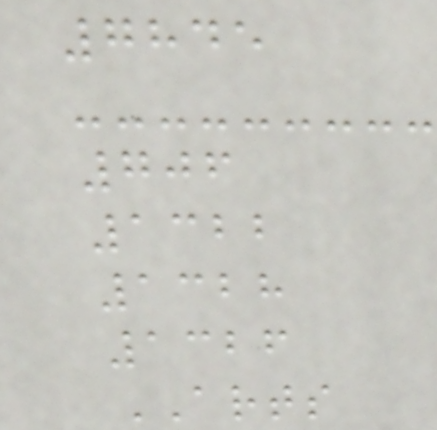7845
706
1322
1328
1326
ARTS
